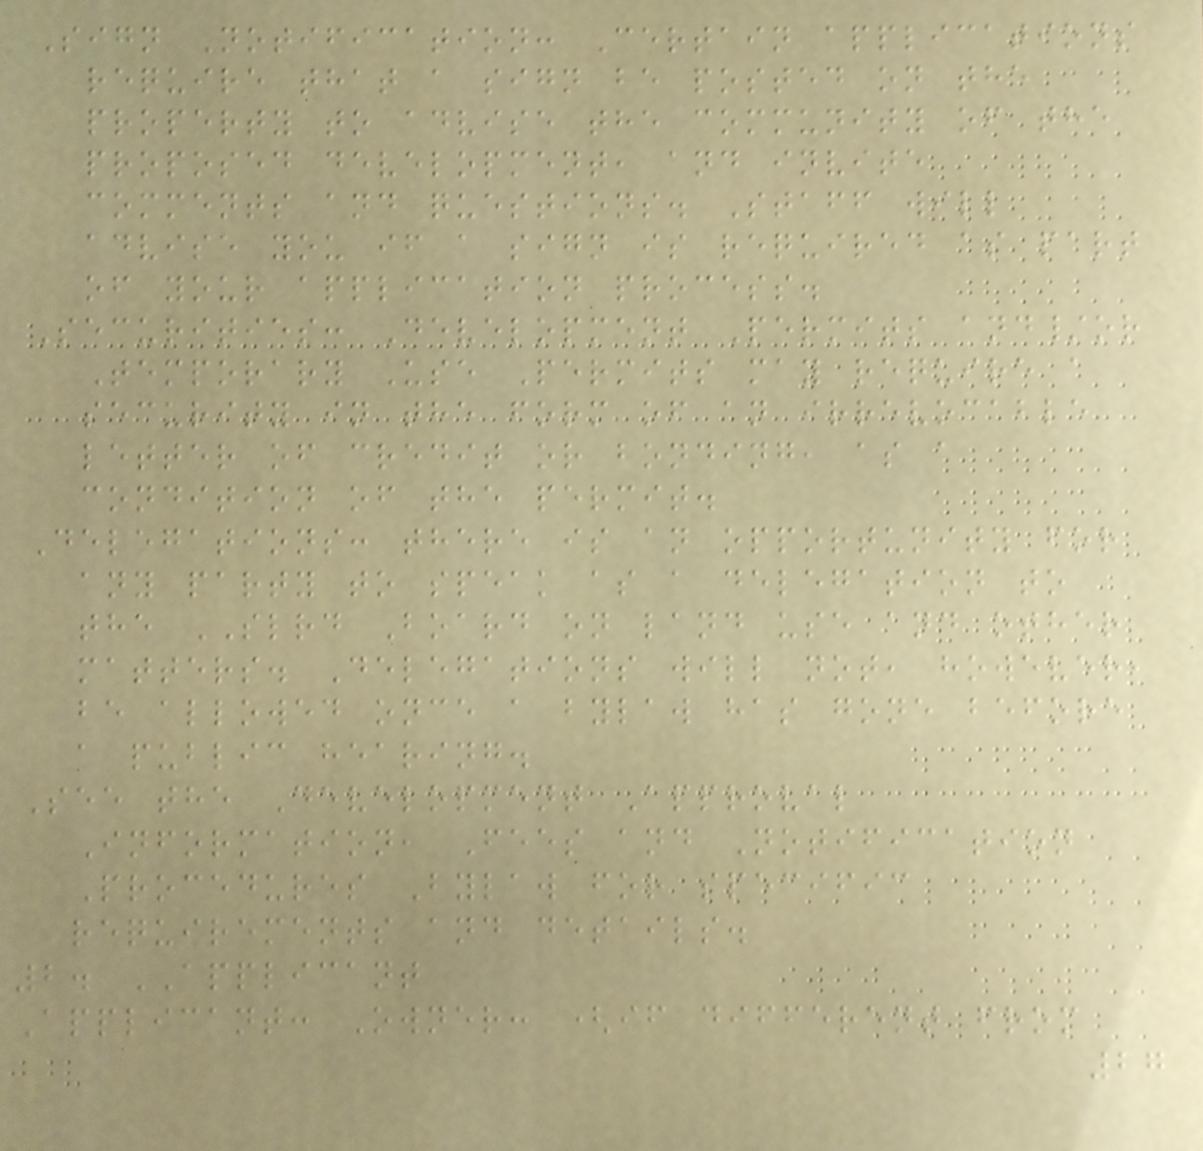Sign Notification: Certain applications
require that a sign be posted on the
property to advise the community of the
proposed development, and invite
comments and questions. Staff will
advise you if a sign is required as part
of your application process.
Securities: Development Permits and/or
Temporary Use Permits may require a
security in the form of an irrevocable
letter of credit or bonding, as a
condition of the permit.
Delegations: there is an opportunity for
any party to speak as a delegation to
the SLRD Board on land use and other
matters. Delegations will not, however,
be allowed once a bylaw has gone before
a public hearing.
See the Development Approval
Information, Fees and Notification
Procedures Bylaw for specific
requirements and details.
2. APPLICANT
Applicant: Owner: (if different from
27
